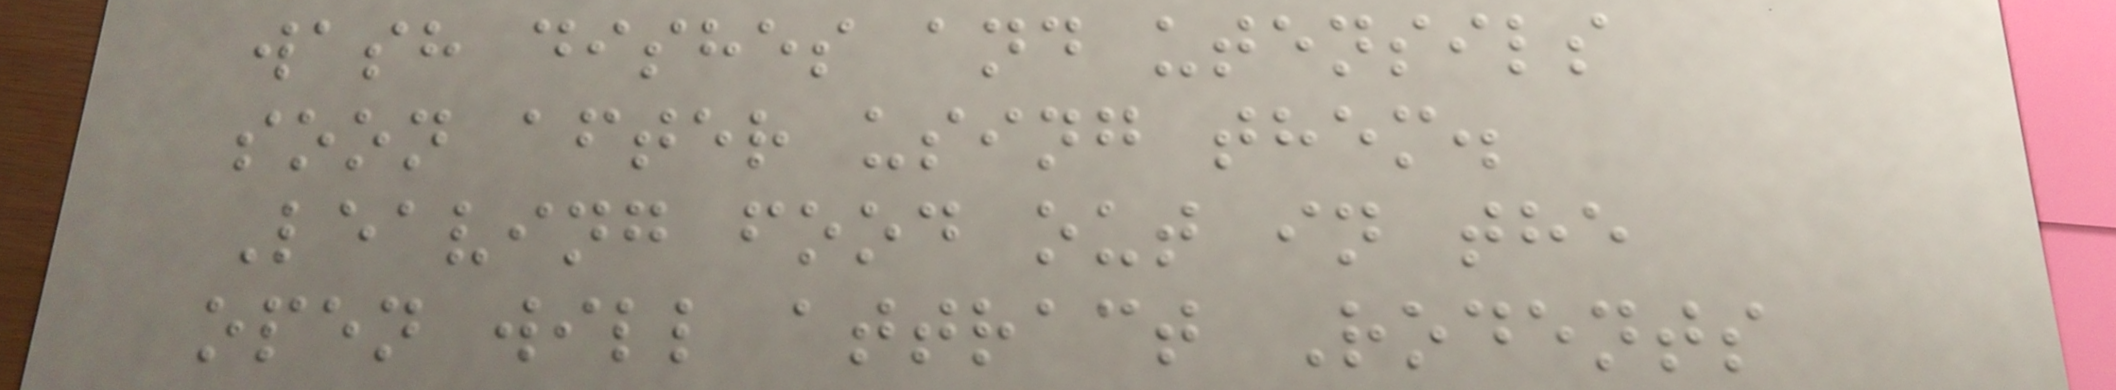wash dishes and utensils
soon after using them.
Leaving food out in the
open will attract Rodents
